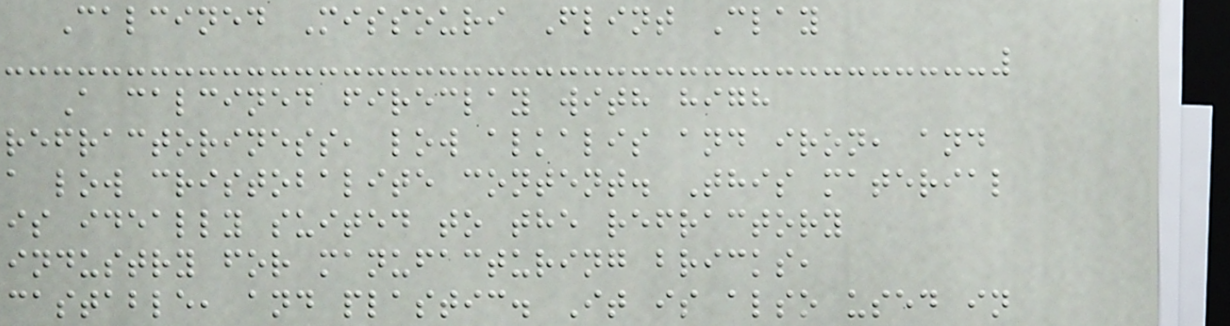Calcined Missouri Flint Clay
A calcined fireclay with high
refractoriness, low alkalis and iron, and
a low cristobalite content. This material
is ideally suited to the refractory
industry for manufacturing bricks,
castable, and plastic. It is also used in
